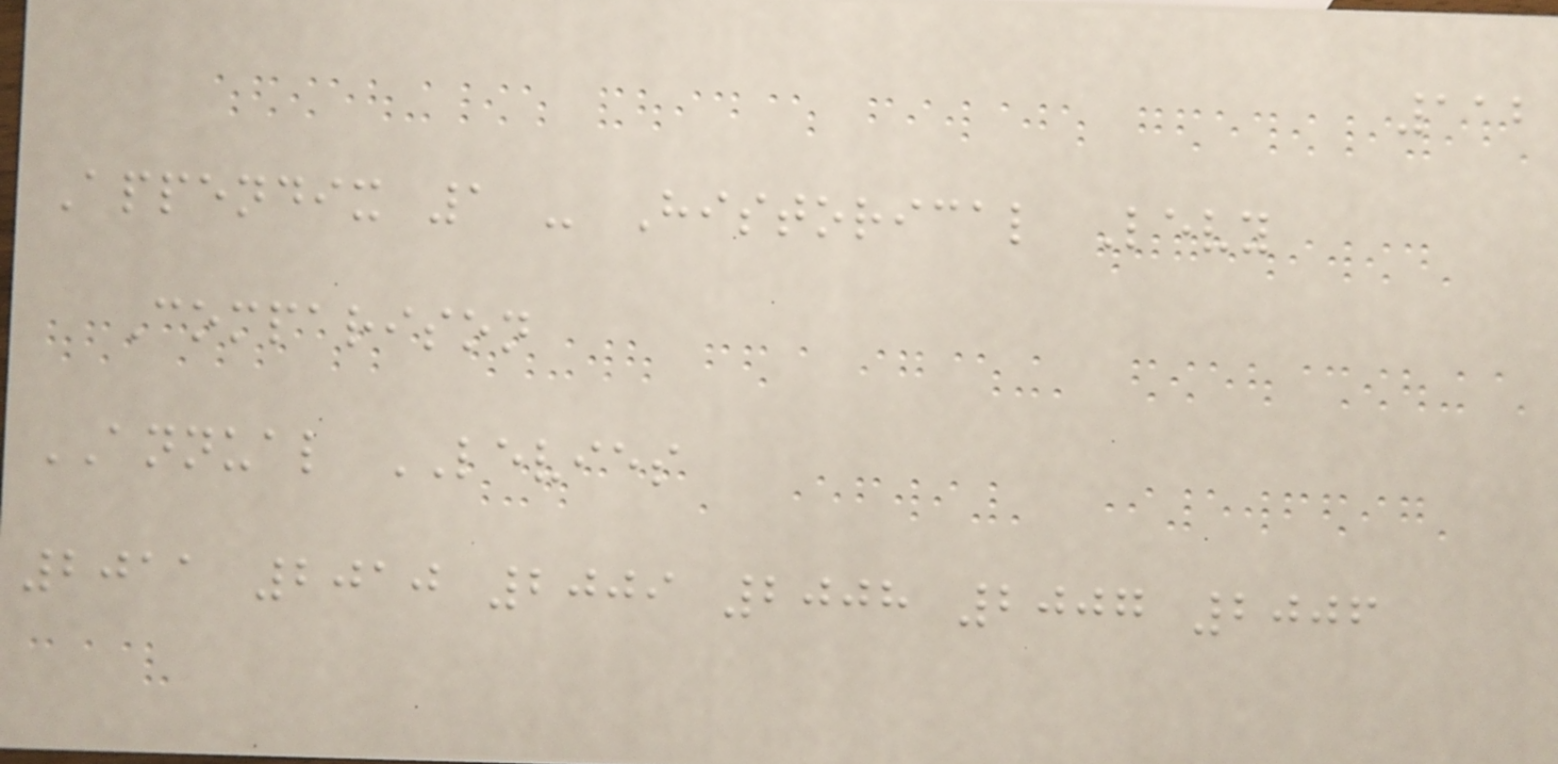112
Appendix 1 - Historical Levy
Comparison
ANNUAL LEVIES
2011 2010 2009 2008 2007 2006
